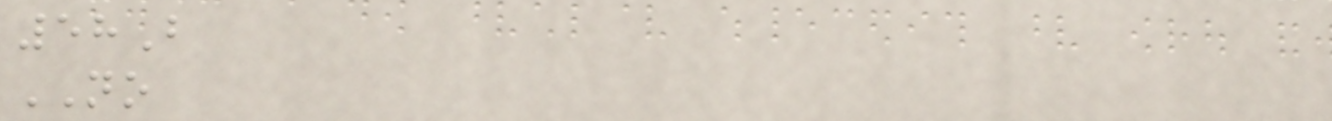58B
NO
